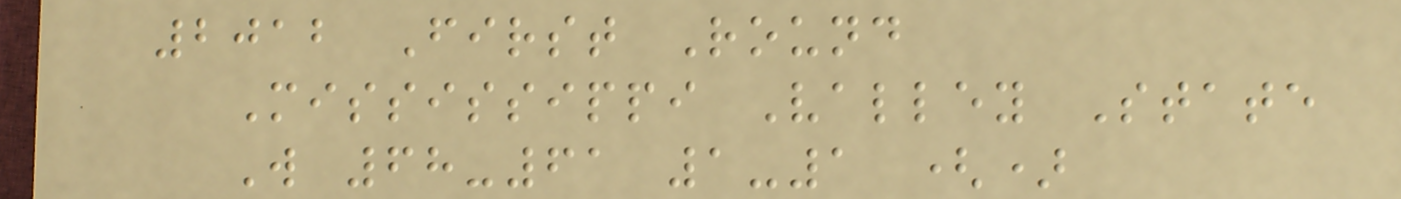2012 First Round
Mississippi Valley State
W 68-61 1-1 ()
